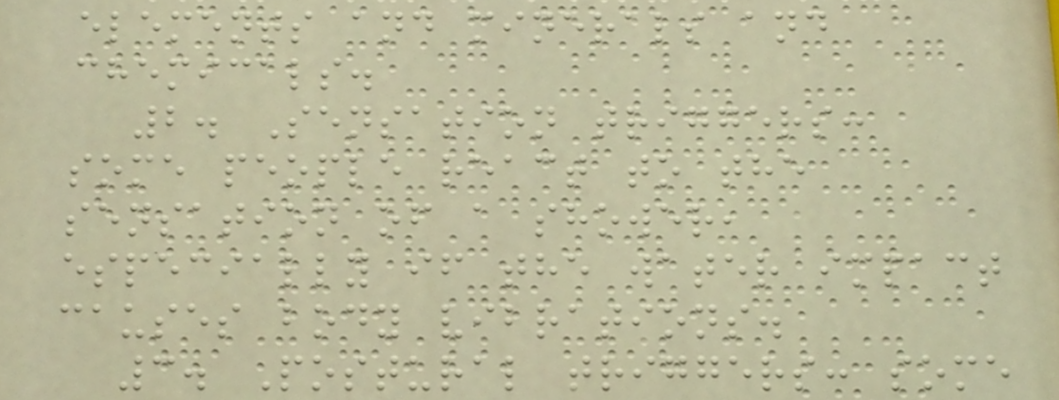elements and minerals and
chemicals.
2. Sensation triggers:
some people react to the
sensation of a shower,
especially if the water impact
causes body vibrations.
3. Postural triggers: some
